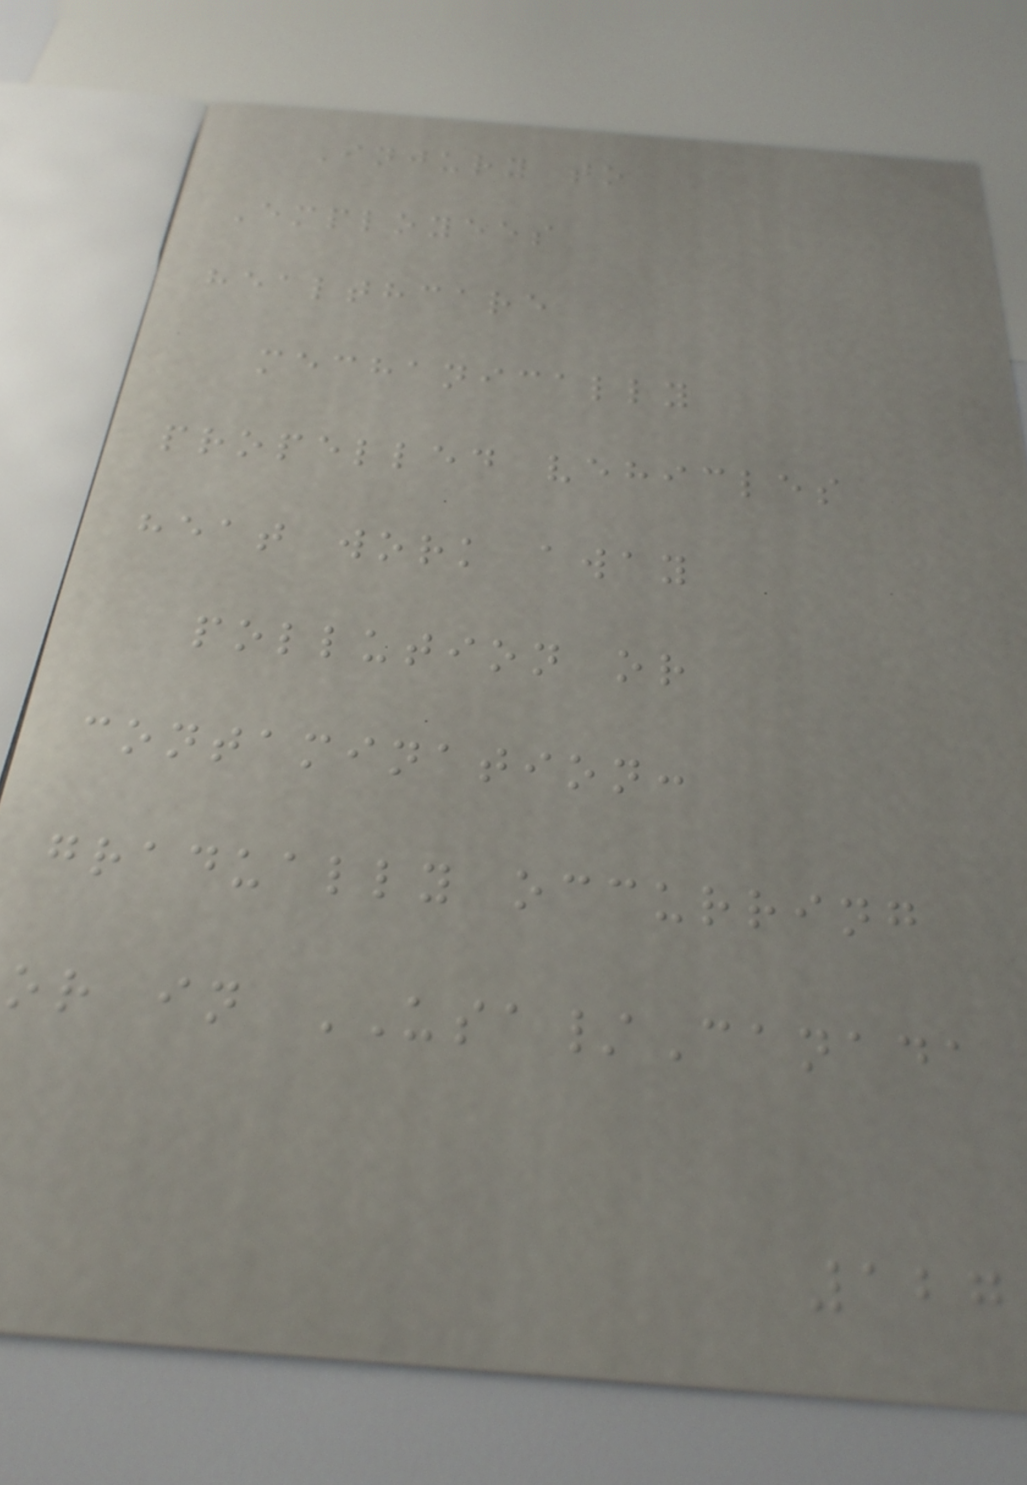Injury to
Employees
healthcare
mechanically
propelled vehicles
heat work away
pollution or
contamination:
gradually occurring
or in USA/Canada
127
